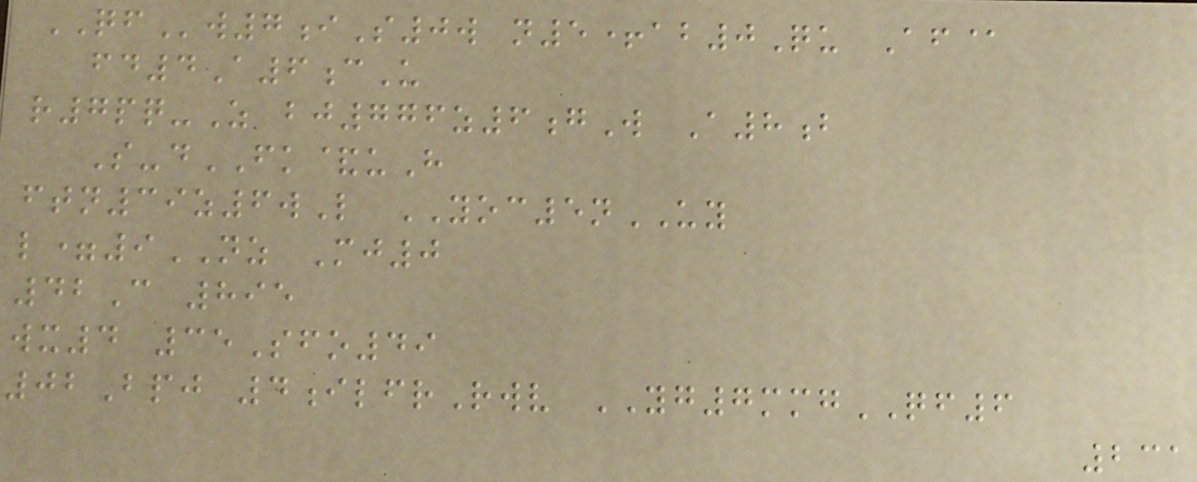QFw7iS0w n5+ab0Qu Af@
fd4A6cU
r7pq-Z bj776z6gW A8b
S-dFK&uH
ftn39z6wL YOC5nUY
l=9NZ Mj0
42C 895
wx4 35Sfo49
02Bpj 4ilfrRwv YG7mmgQF6
231
